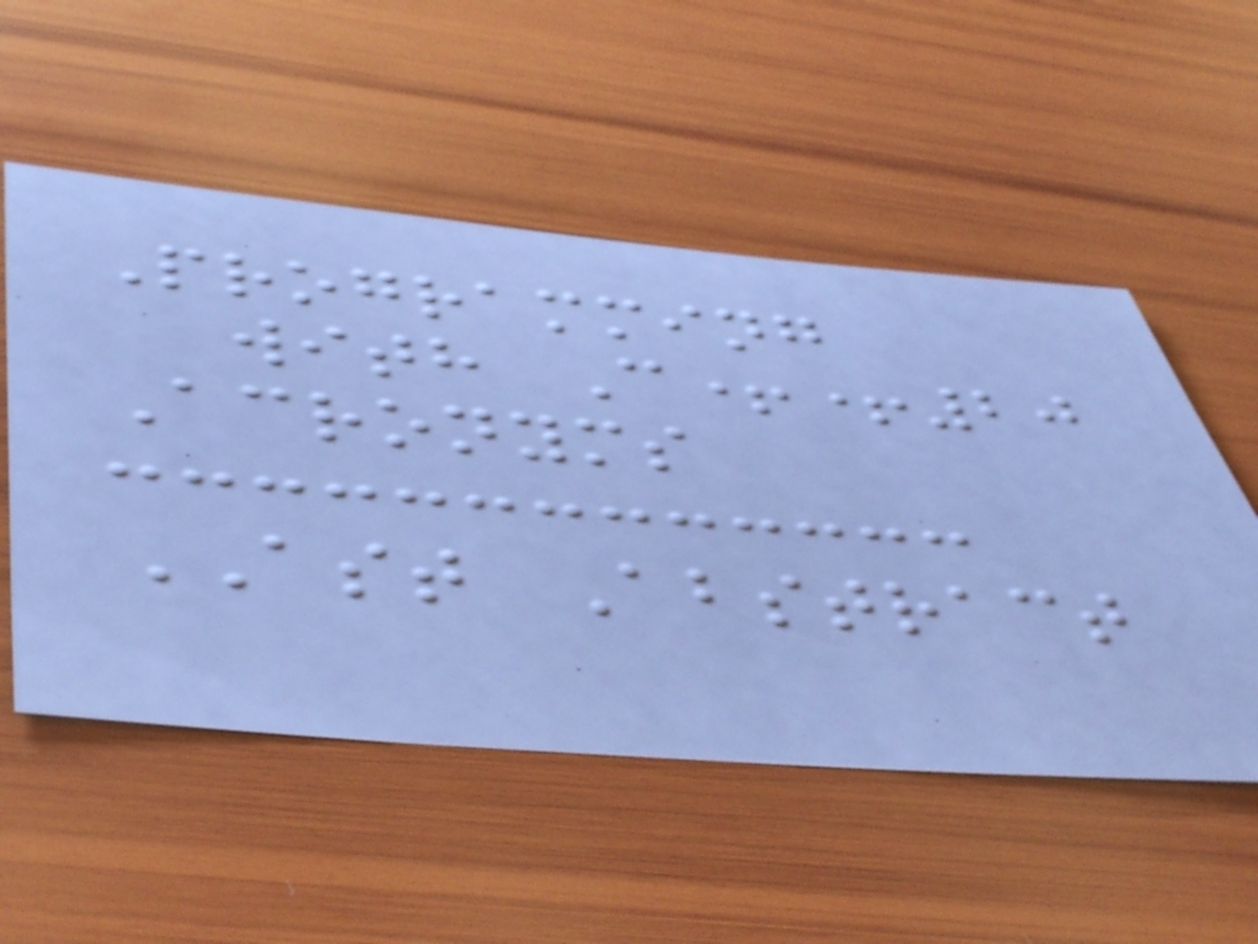Programming
with C++20
Acronyms
AST Abstract
